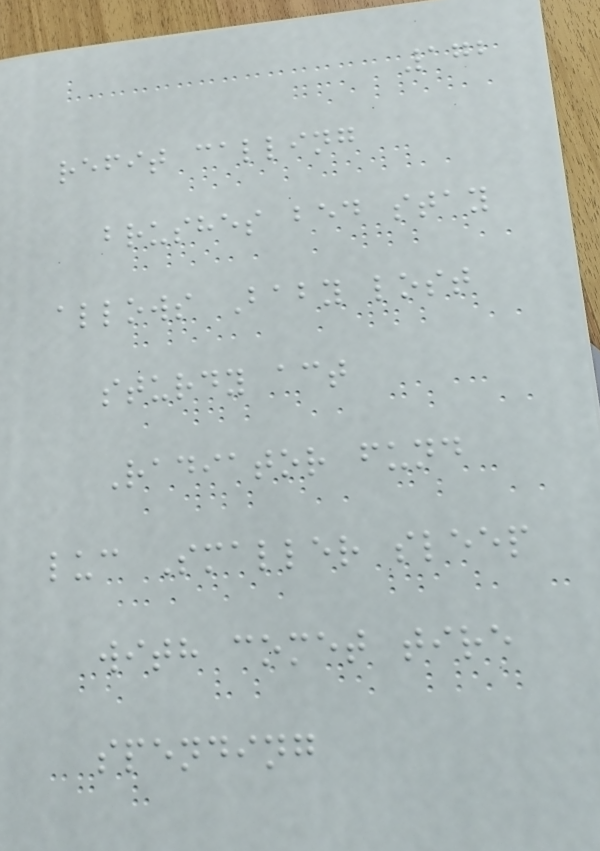172
refit calling
brushes bed stay
allows Baby lost
sturdy act
Radiator fund
luc Smaller sleep
with comet tire
spending
